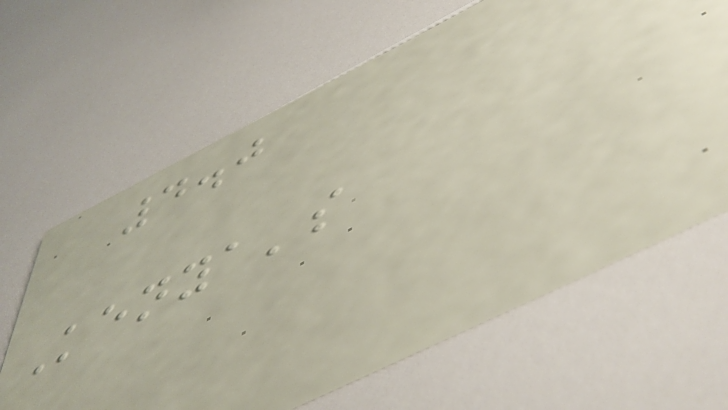4.0
Kenya's
